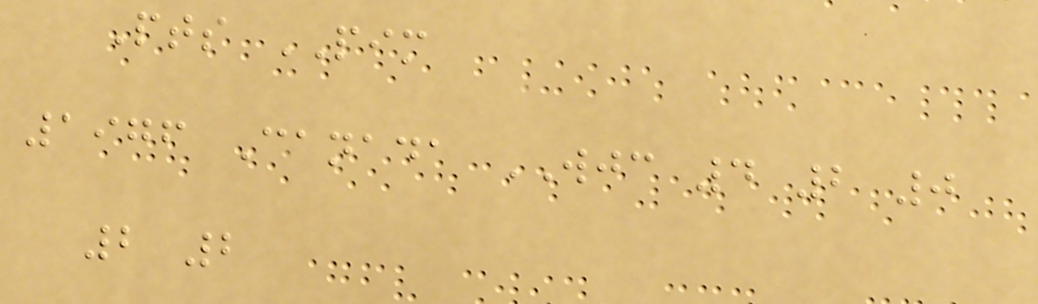Pts PIM
1976 Canada WJC 4 2 0
2 2
